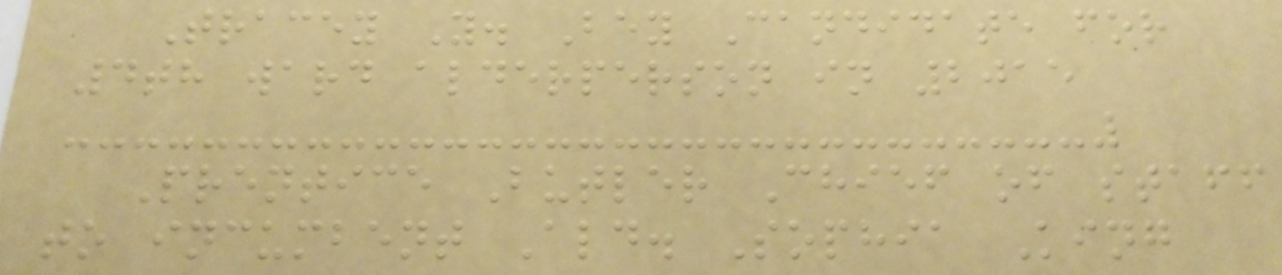Tracey Y. Bey Candidate for
4th ward alderperson in 2015
Prentice Butler Chief of staff
to incumbent Ald. Sophia King
